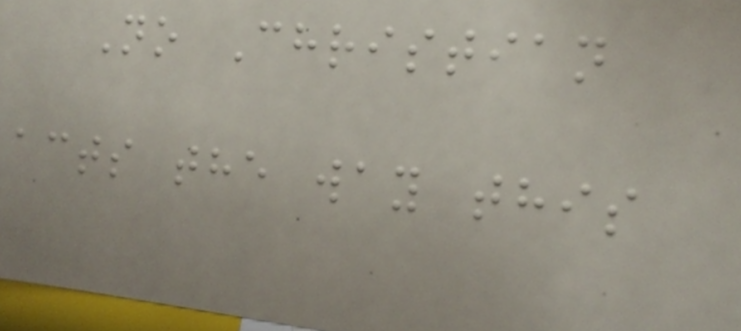No Christian
acts the way this
